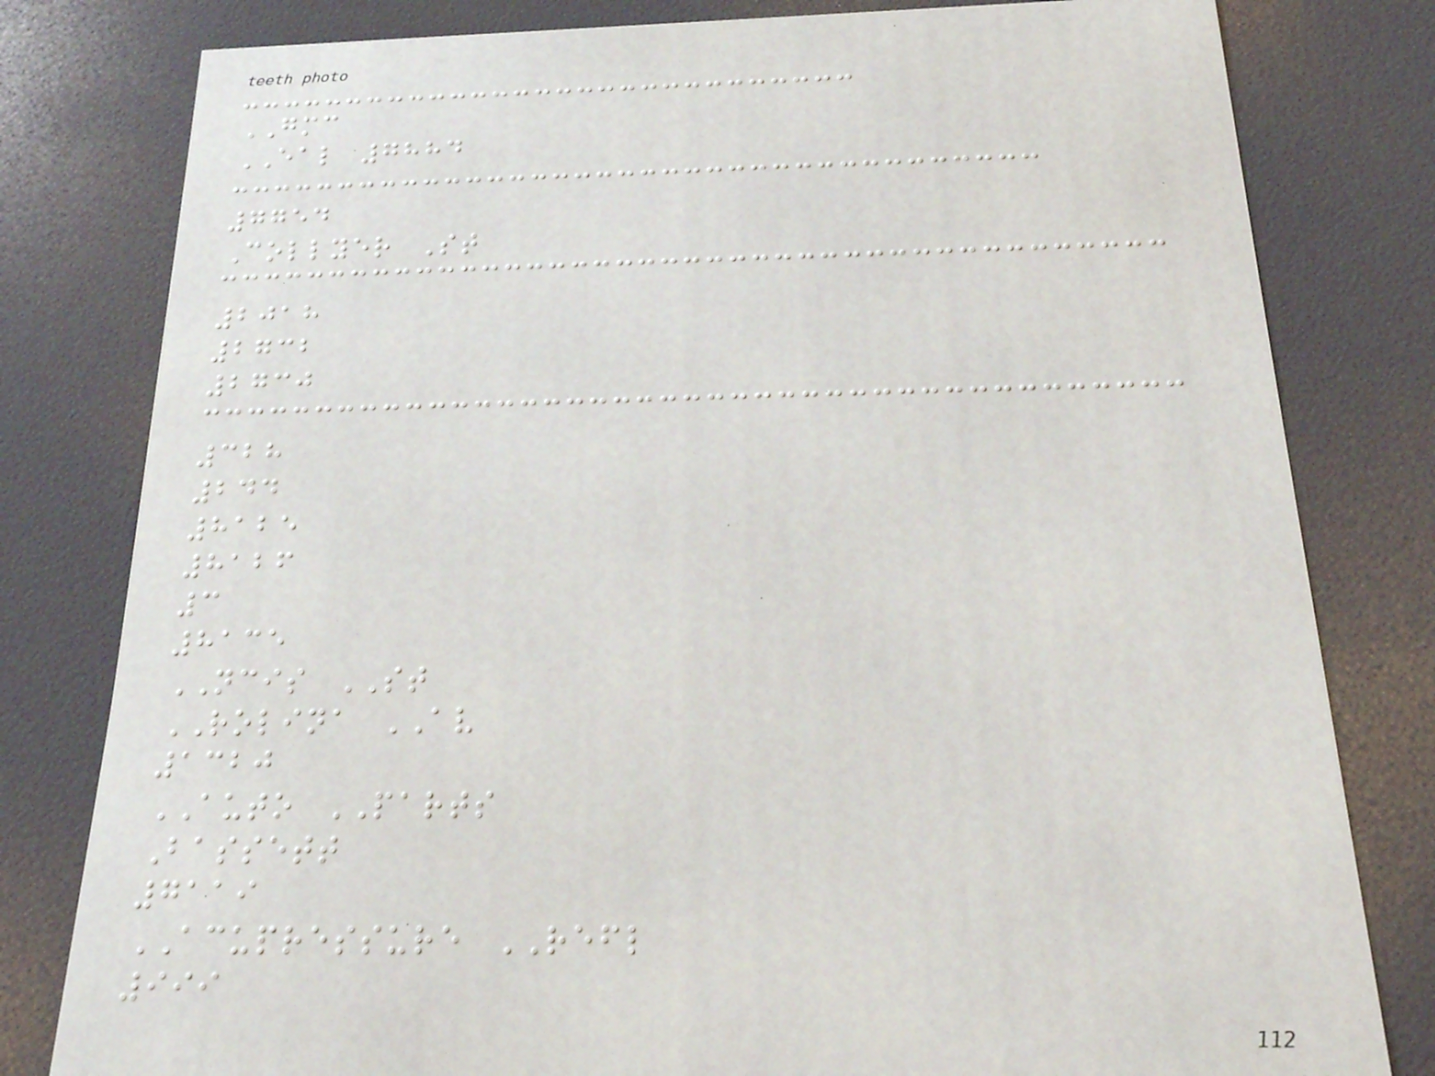GMC
EAL 7884
7754
Collyer St
2018
2732
2730
328
244
8125
8126
3
8135
NCIS ST
ROLINA AV
1320
AUTO PARTS
Bassett
7119
ACUPRESSURE REFL
999
